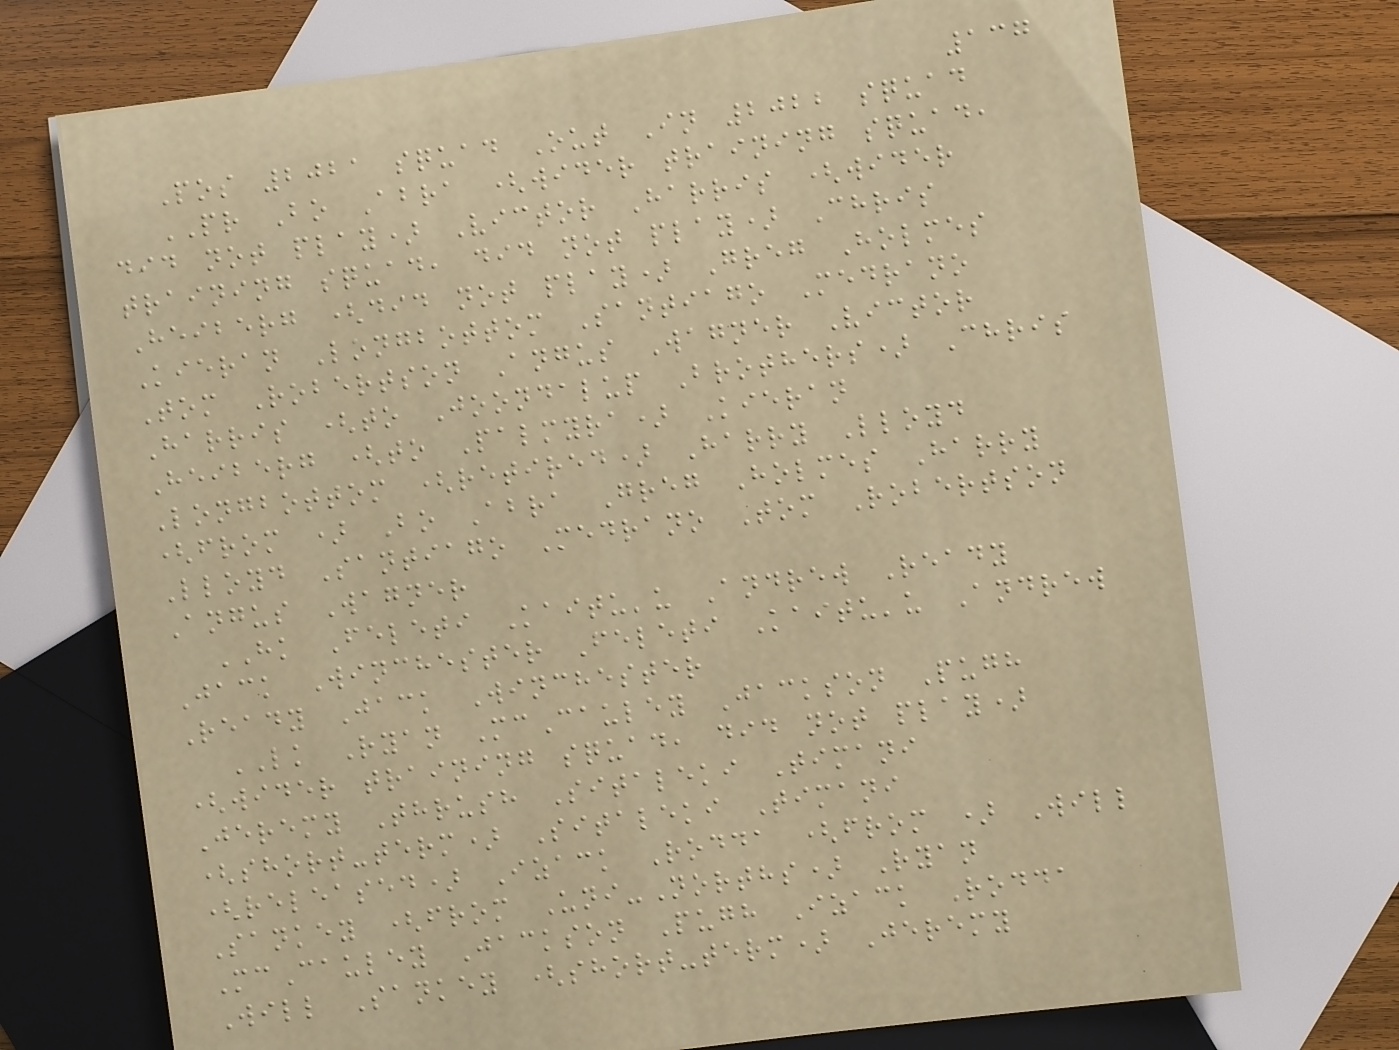137
Pos 2021 squad Out In 2022 squad
PR Bo Abra (wider training squad,
did not play) Victor Harris (wider
training squad, did not play) Chris
Heiberg (did not play) Greg Holmes
Kieran Longbottom Santiago Medrano
Tom Robertson Angus Wagner Victor
Harris (to Joondalup Brothers) Chris
Heiberg (to Palmyra) Kieran
Longbottom (retired) Harry Lloyd
(from ) Bo Abra Greg Holmes Harry
Lloyd Santiago Medrano Tom Robertson
Angus Wagner
HK Feleti Kaitu'u Andrew Ready
Jack Winchester Feleti Kaitu'u Andrew
Ready Jack Winchester
LK Ryan McCauley Jackson Pugh
(wider training squad, did not play)
Jeremy Thrush Sitaleki Timani
(short-term) Sitaleki Timani
(released) Izack Rodda (from ) Will
Sankey (from Uni-Norths) Ryan
McCauley Jackson Pugh Izack Rodda
Will Sankey (short-term) Jeremy
